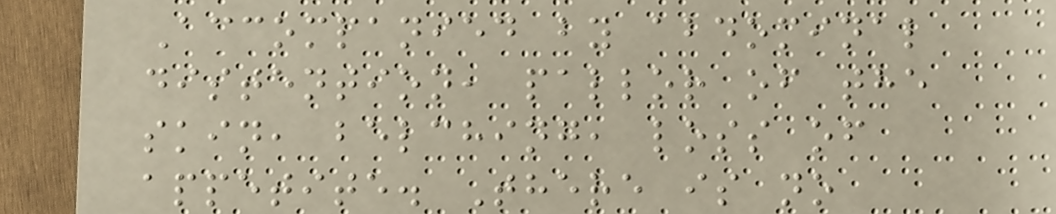Accompanied by abdominal
distention, pallor of the
skin, belching, loss of
appetite. There is no
